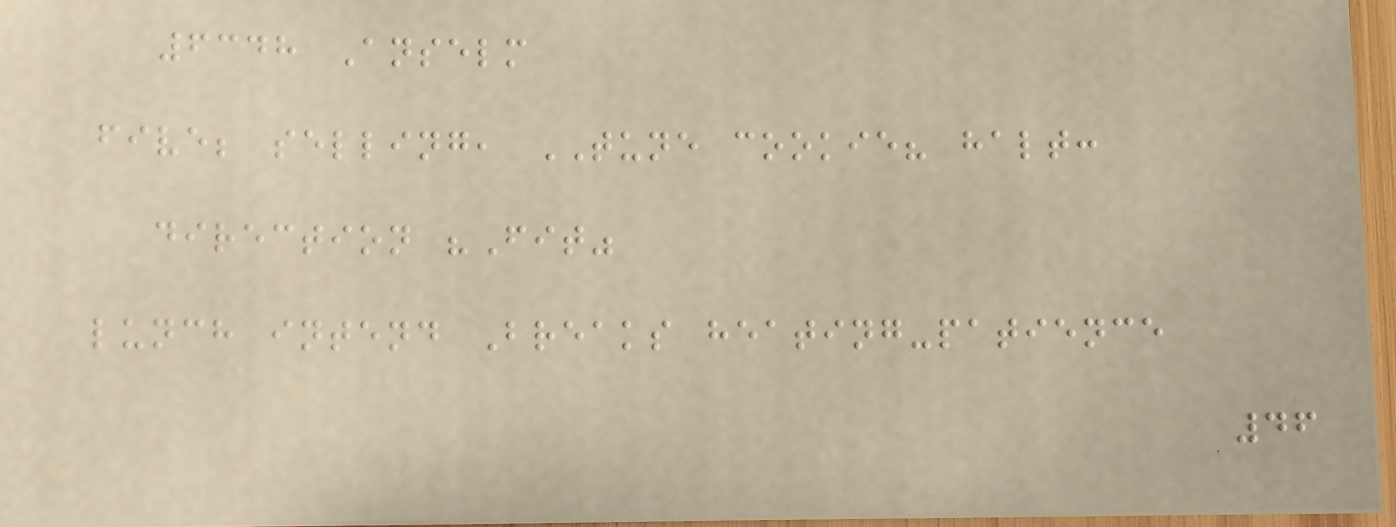6348 Anselm
five; selling, TUNE cookie? halt:
direction "Fit"
lunch intend Breaks heating-patience
46
